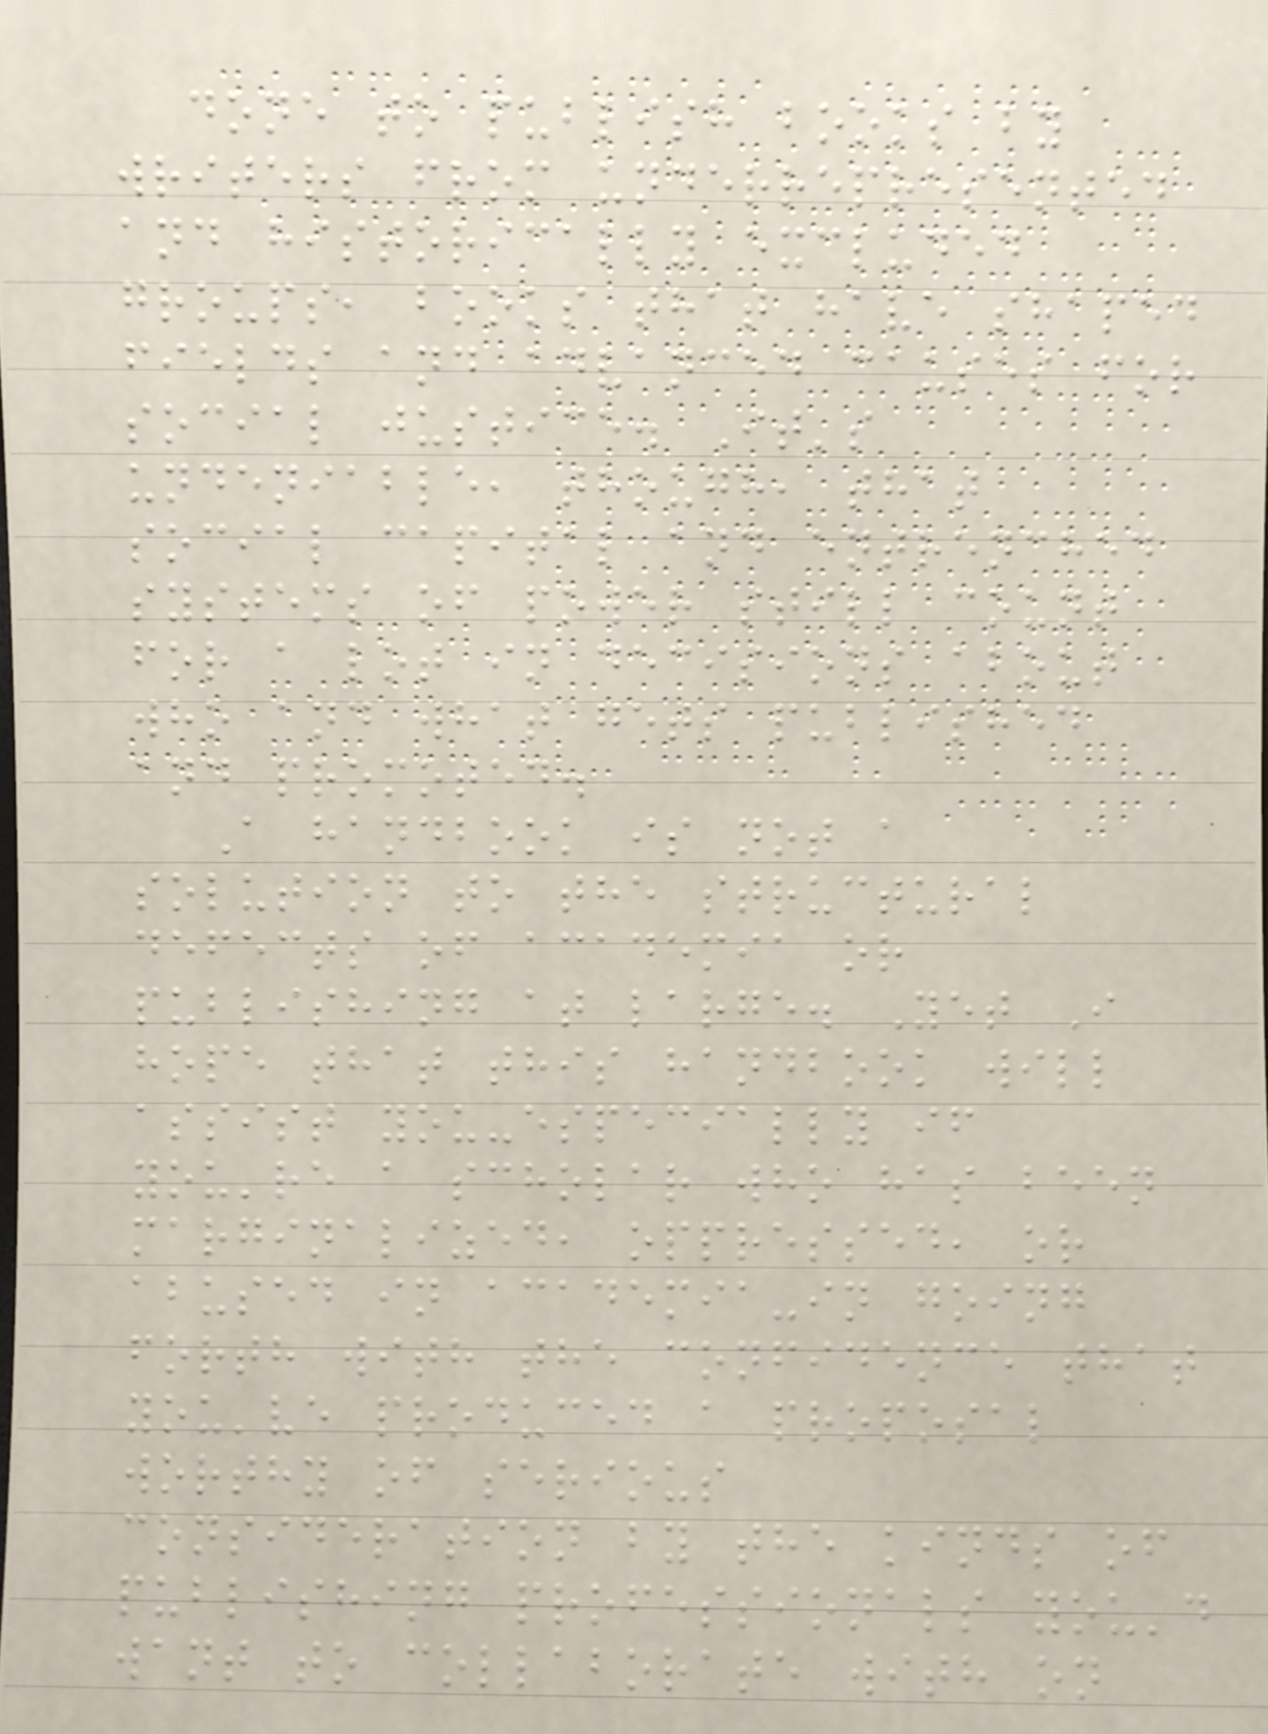done to publish books by
writers from underrepresented
and historically excluded
groups, books that have shaped
fields and advanced causes for
social justice. It's
undeniable, though, that
social capital and entrenched
systems of power still count
for a lot in decisions about
who and what gets published
and promoted.
A handbook is not a
solution to the structural
defects of academia or
publishing at large. Yet I
hope that this handbook will
assist you-especially if
you're a scholar who has been
marginalized, oppressed, or
abused in academia-in going
forth with the confidence that
you've produced a proposal
worthy of serious
consideration by the kinds of
publishing professionals you'd
want to collaborate with on
